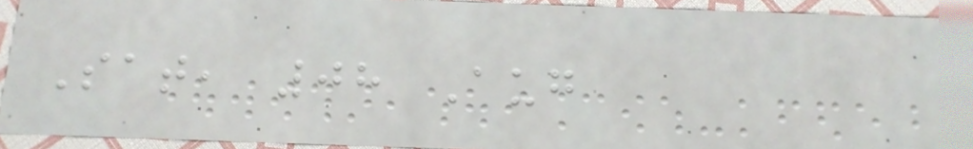Sat, 08 Aug
